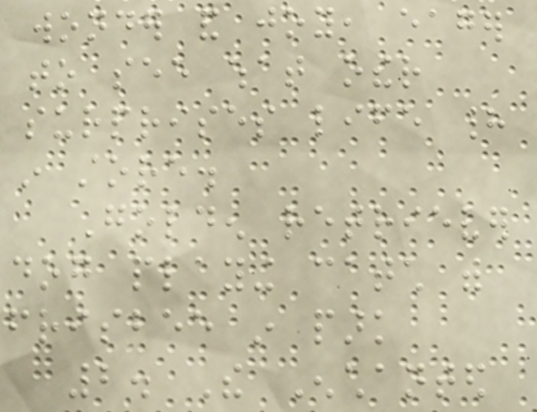wonder and joy, eager
to see what other
surprises life had
in store.
Golden retriever
dog playing catch with
frisbee in park
2. The Enchanted
